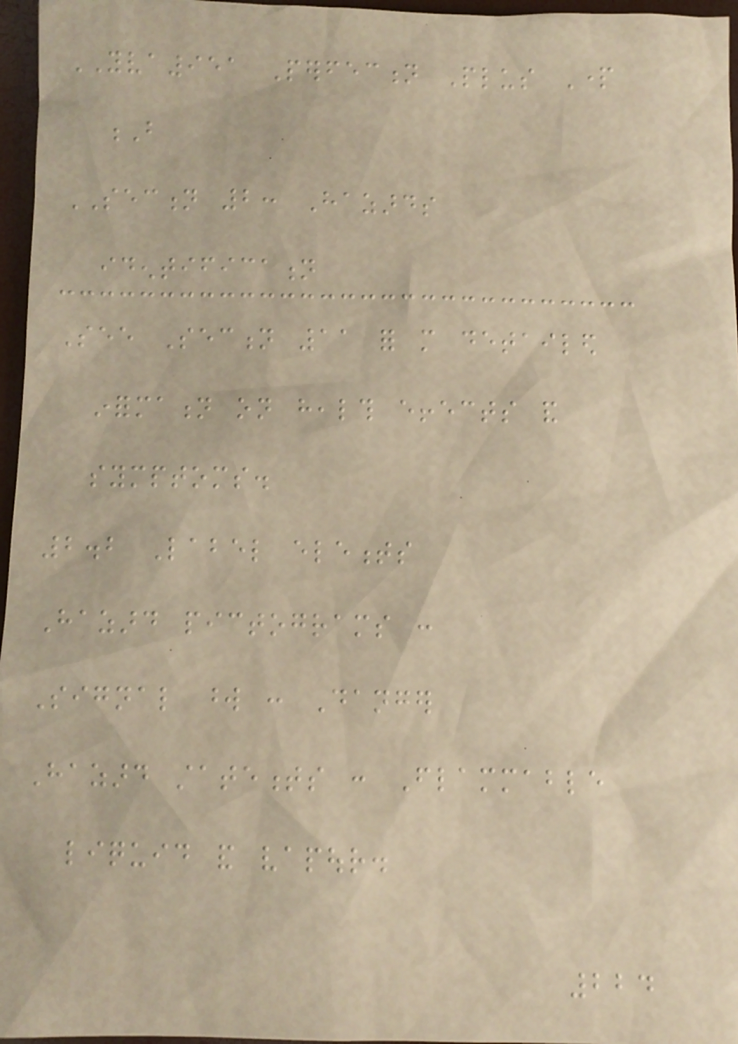YVA951 Perfection Plus Part
B
SECTION 2: Hazards
identification
See Section 11 for more detailed
information on health effects and
symptoms.
2.2 Label elements
Hazard pictograms :
Signal word : Danger
Hazard statements : Flammable
liquid and vapour.
224
